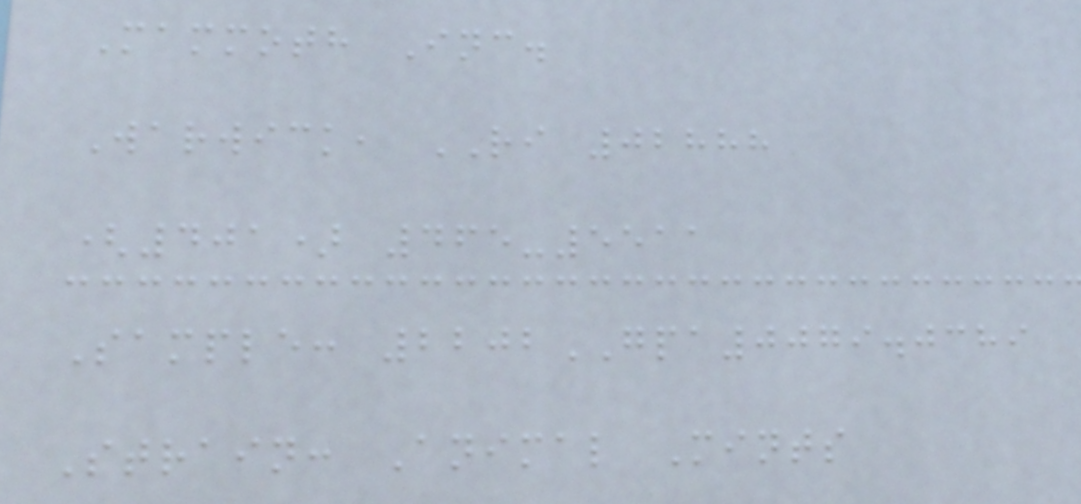Mammoth Inc.
Warwick, RI 02888
(401) 465-5511
Sample: 2202GPA0079.0389
Strain: Animal Mints
